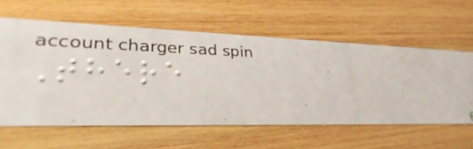There
